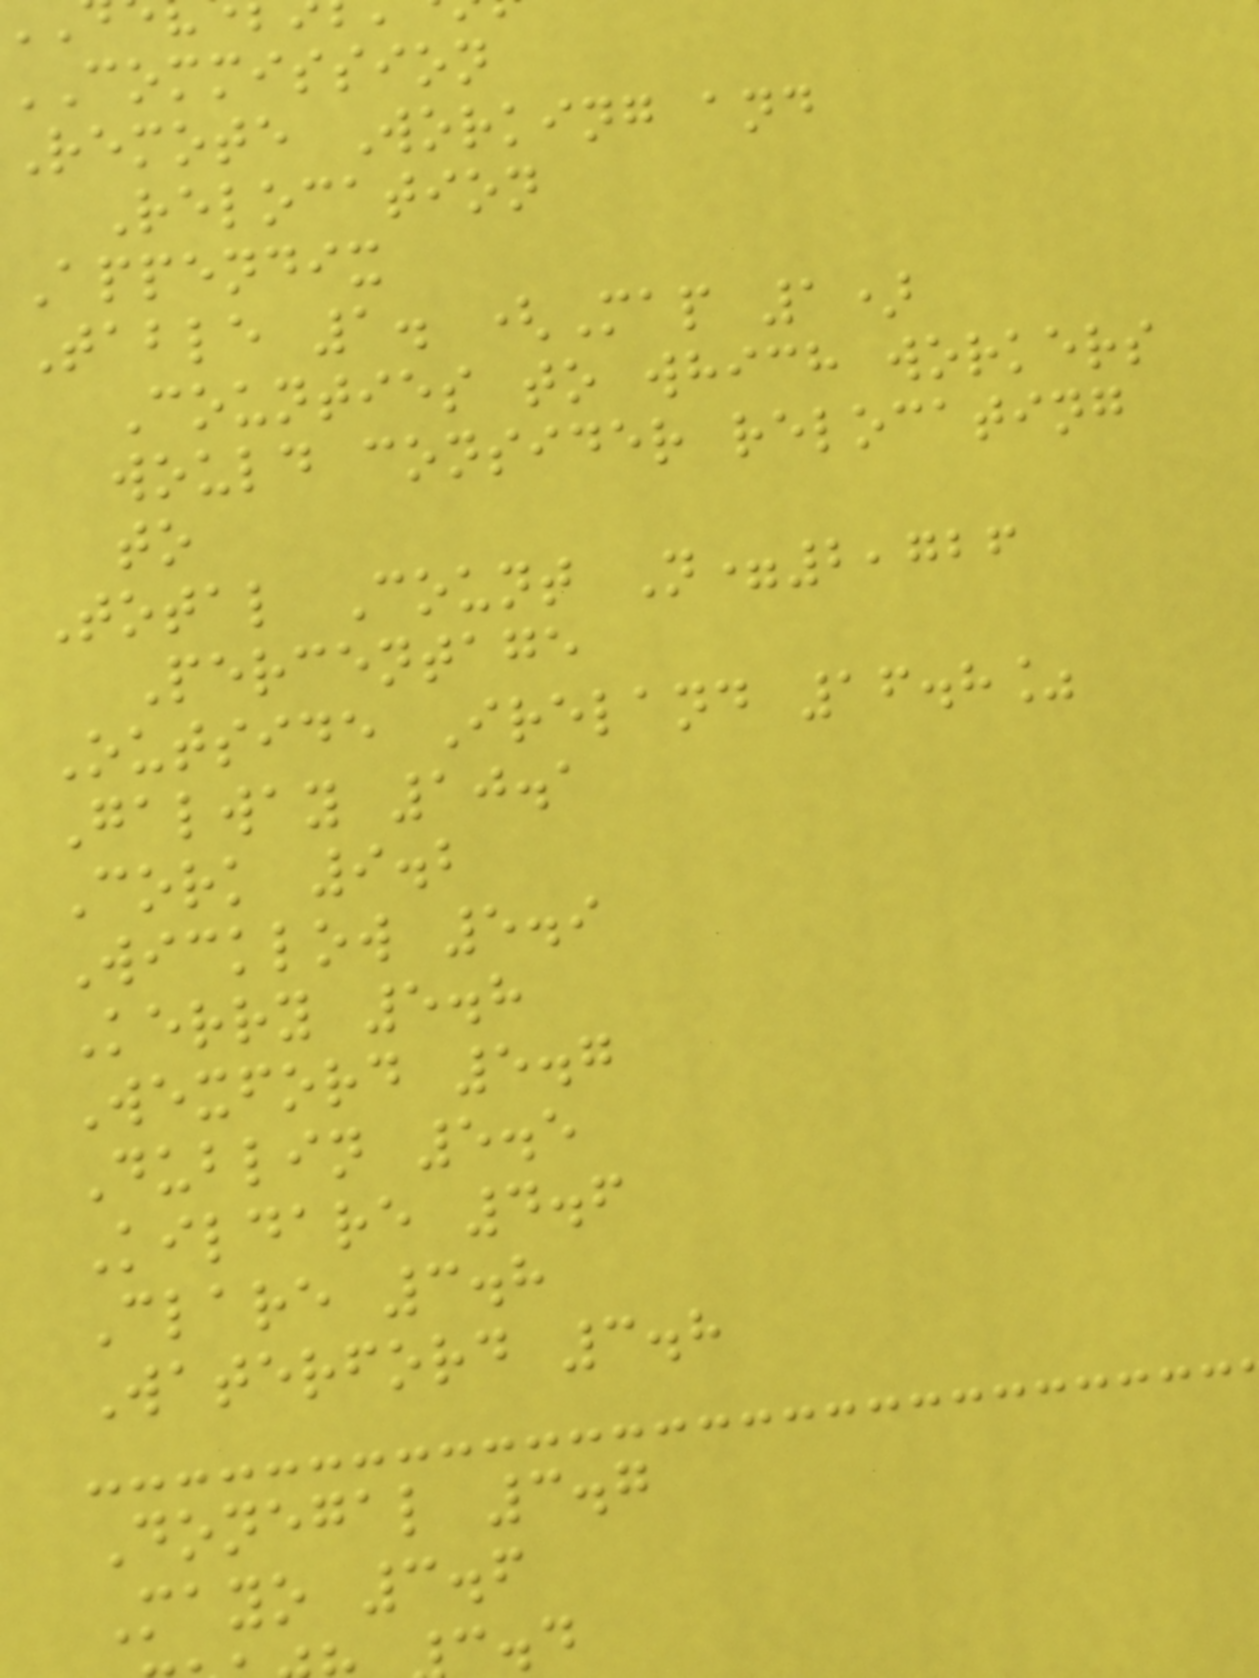COMMISSION
Remote Working and
Relocation
Appendix
Table 1. (Map 1)
Counties to which workers
would consider relocating
to
Total Count N=2,726
Percentage
Outside Ireland 16.8%
Galway 10.1
Cork 9.2
Wicklow 5.9
Kerry 5.8
Wexford 5.7
Dublin 5.5
Kildare 4.6
Clare 3.8
Waterford 3.8
Donegal 3.7
Mayo 3.6
